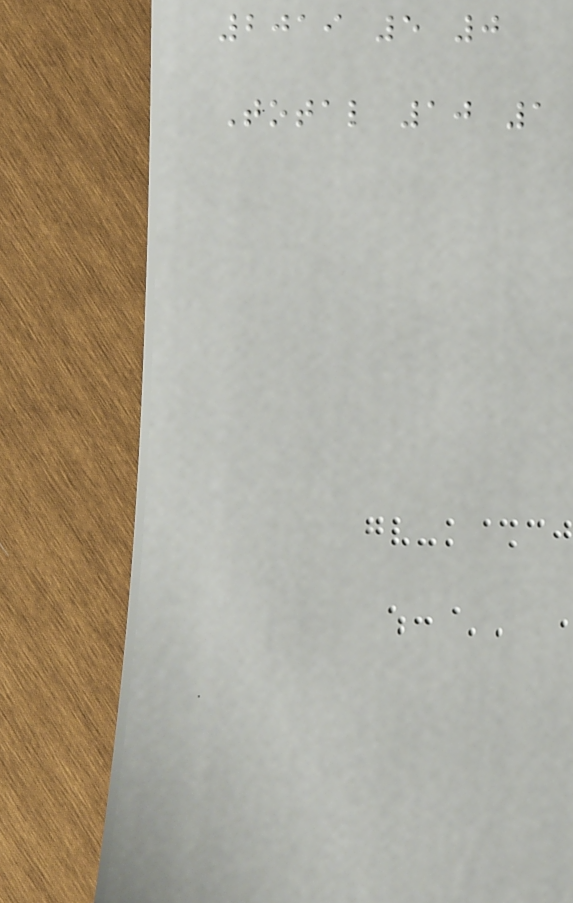2019 5 0
Total 10 1
